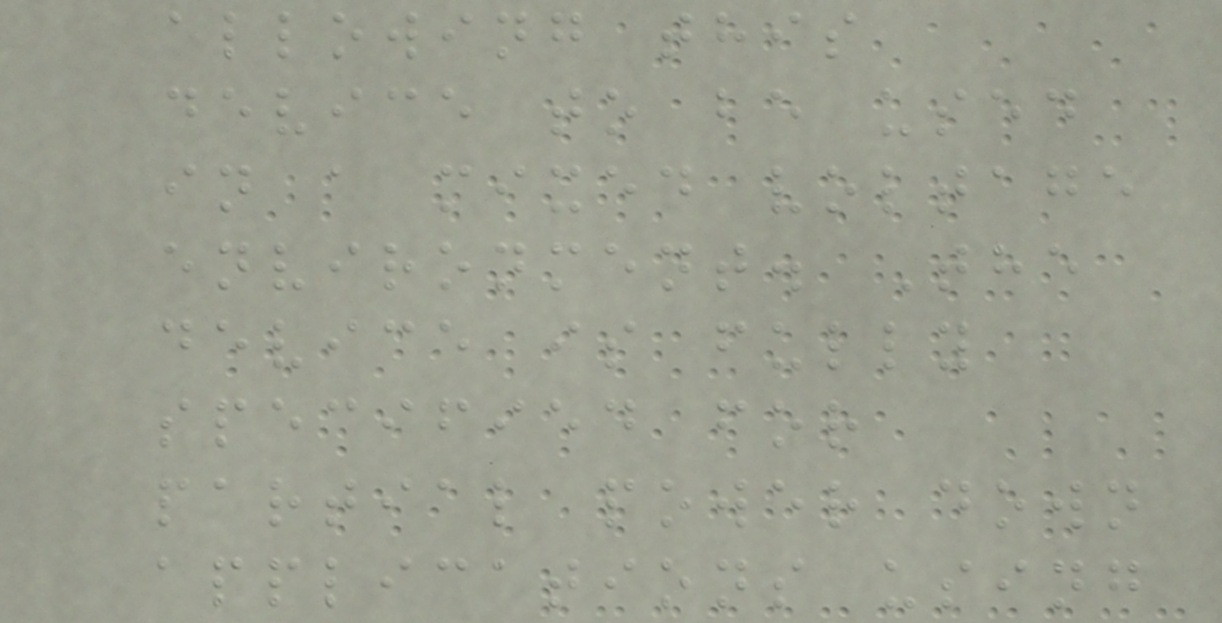allowing this
device to be used
in a mixed voltage
environment. The
device is fully
specified for
partial power down
applications using
